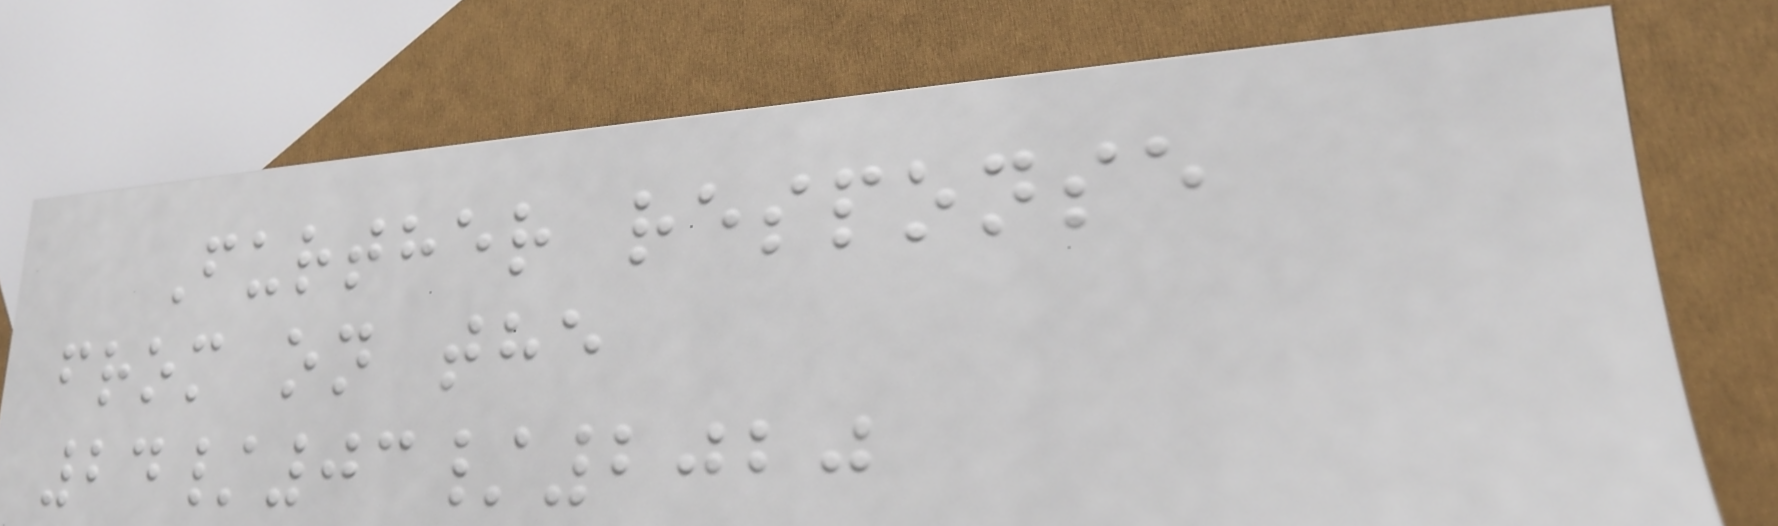Further response
from on the
24/03/2020
